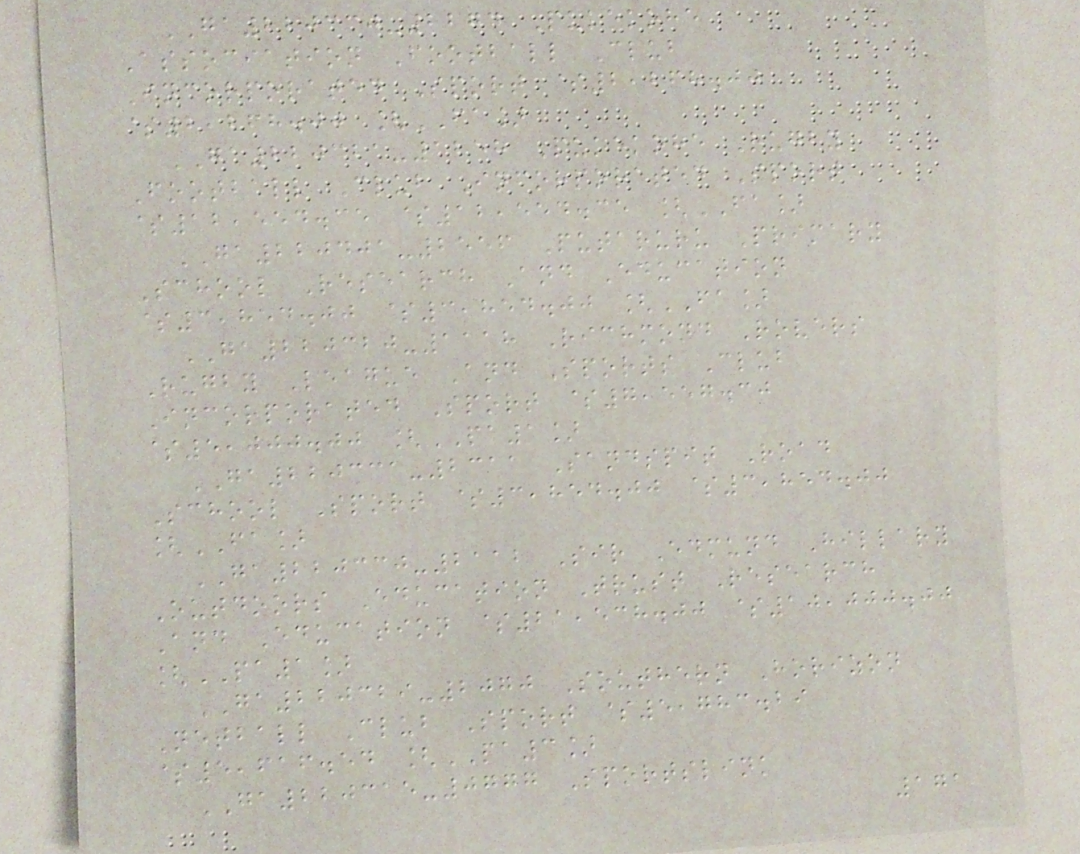GA220330-2274 Pukekohe
Association Football Club
Incorporated Sport $2,268.00
$2,268.00 [FA]
GA220321-1258 Pukekohe Rugby
Football Club Incorporated Sport
$12,554.35 $12,554.35 [FA]
GA220401-2556 Putaruru Primary
School Research And Education
$3,854.00 $3,854.00 [FA]
GA220320-1118 Richmond Rovers
Rugby League And Sports Club
Incorporated Sport $7,557.30
$5,000.00 [PA1]
GA220331-2311 Sandspit Road
School Sport $3,854.00 $3,854.00
[FA]
GA220330-2112 Sir Edmund Hillary
Outdoors Education Trust Research
And Education $21,538.00 $10,000.00
[PA1]
GA220329-2070 Southern Horizon
Netball Club Sport $5,783.29
$5,616.54 [PA3]
GA220315-0777 Sportslink
171
